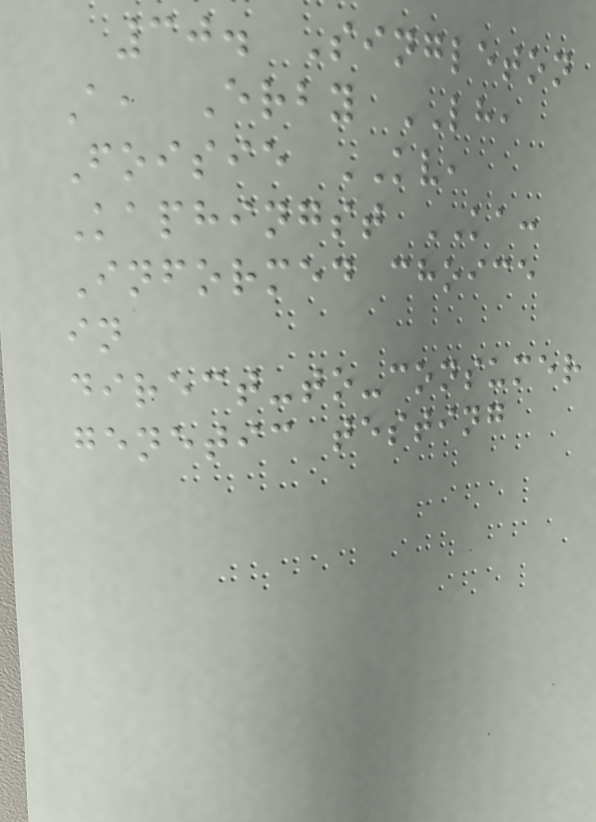30. Singleton
A, Erby LH,
Foisie KV,
Kaphingst KA:
Informed choice
in
direct-to-consumer
genetic testing
